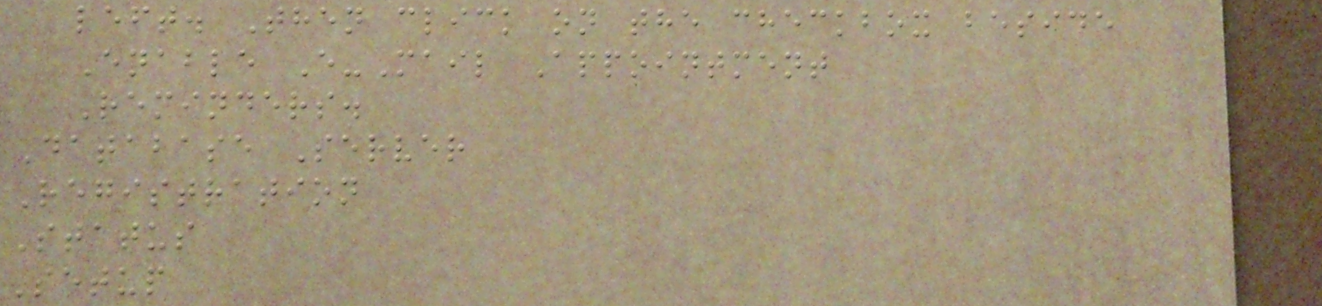left. Then click on the checkbox beside
Enable E-Mail Appointment
Reminders.
Database Server
Registration
Status
Setup
